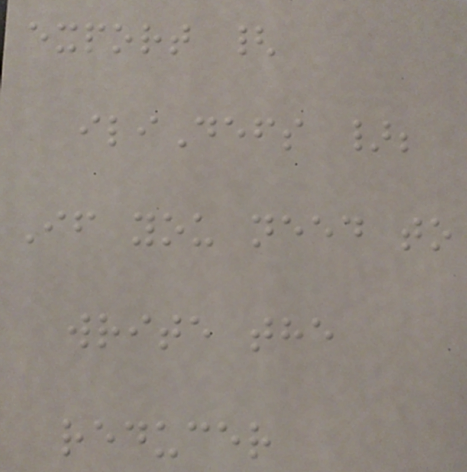export {
iliDefs };
If you need to
write the
reducer
